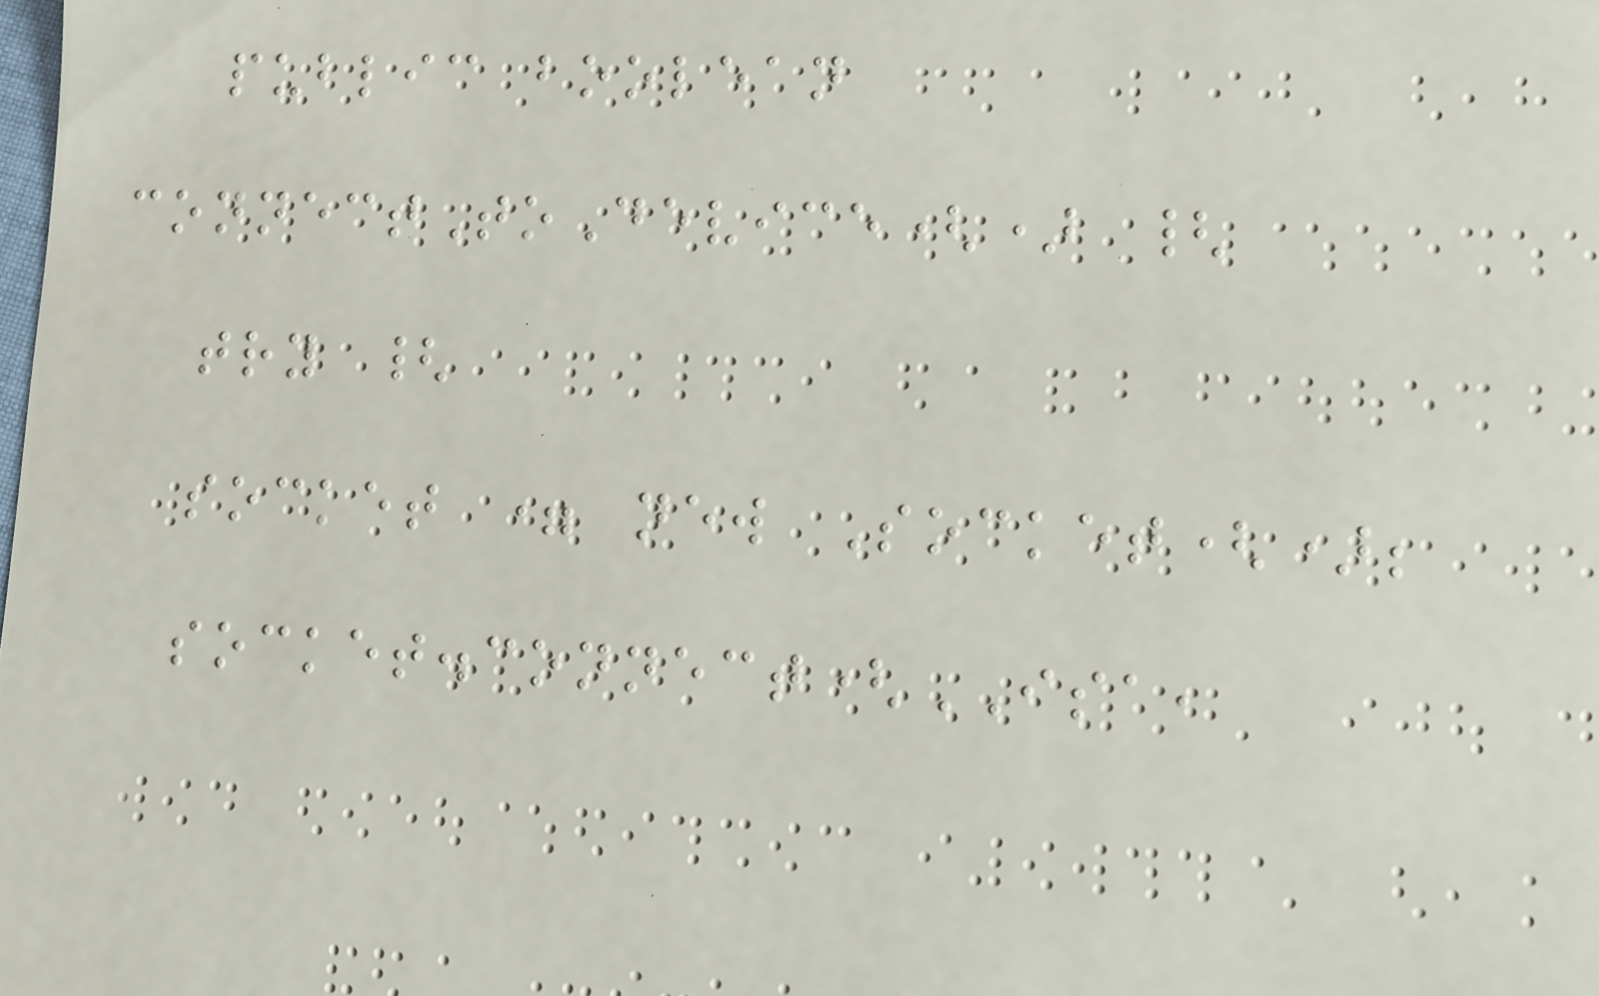public boolean
connectToDevice() {
try {
socket = new Socket();
socket.connect(ISA,
